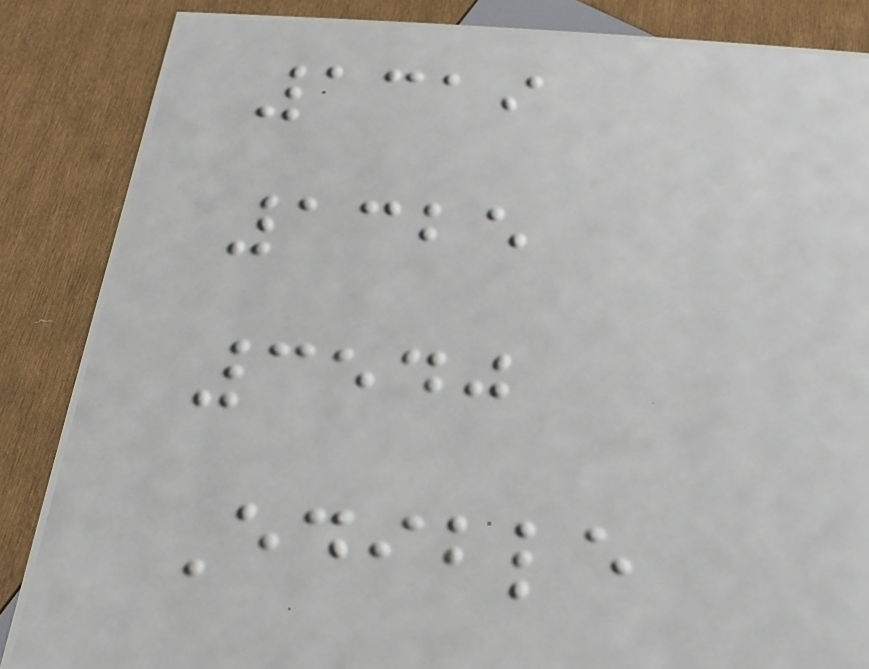1319
1325
3540
Edible
